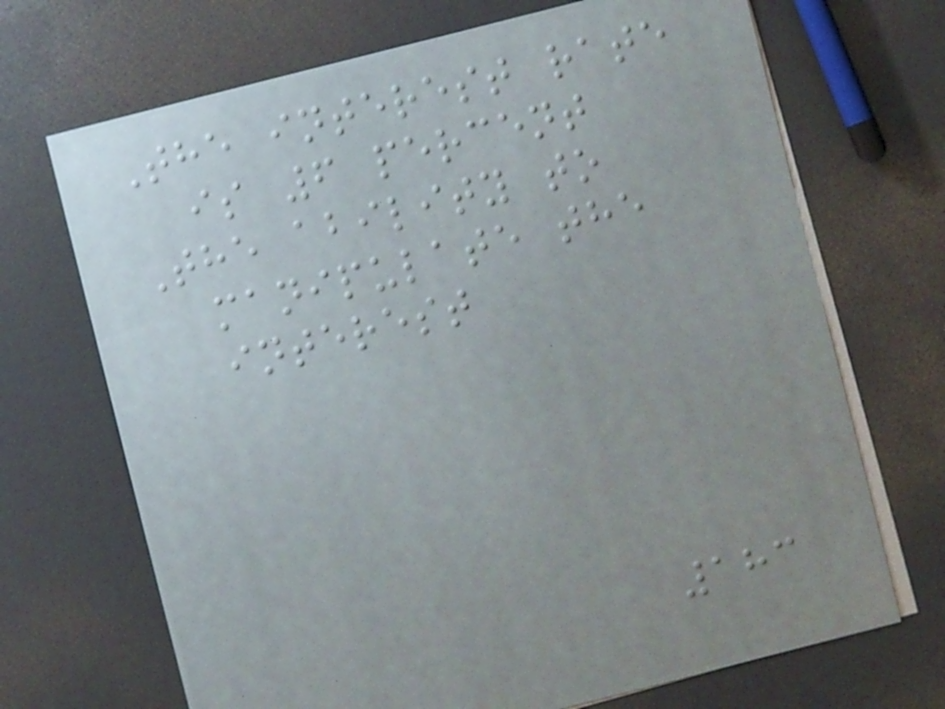The interest rate
is 6 percent
The ability to
manipulate the
interest
183
